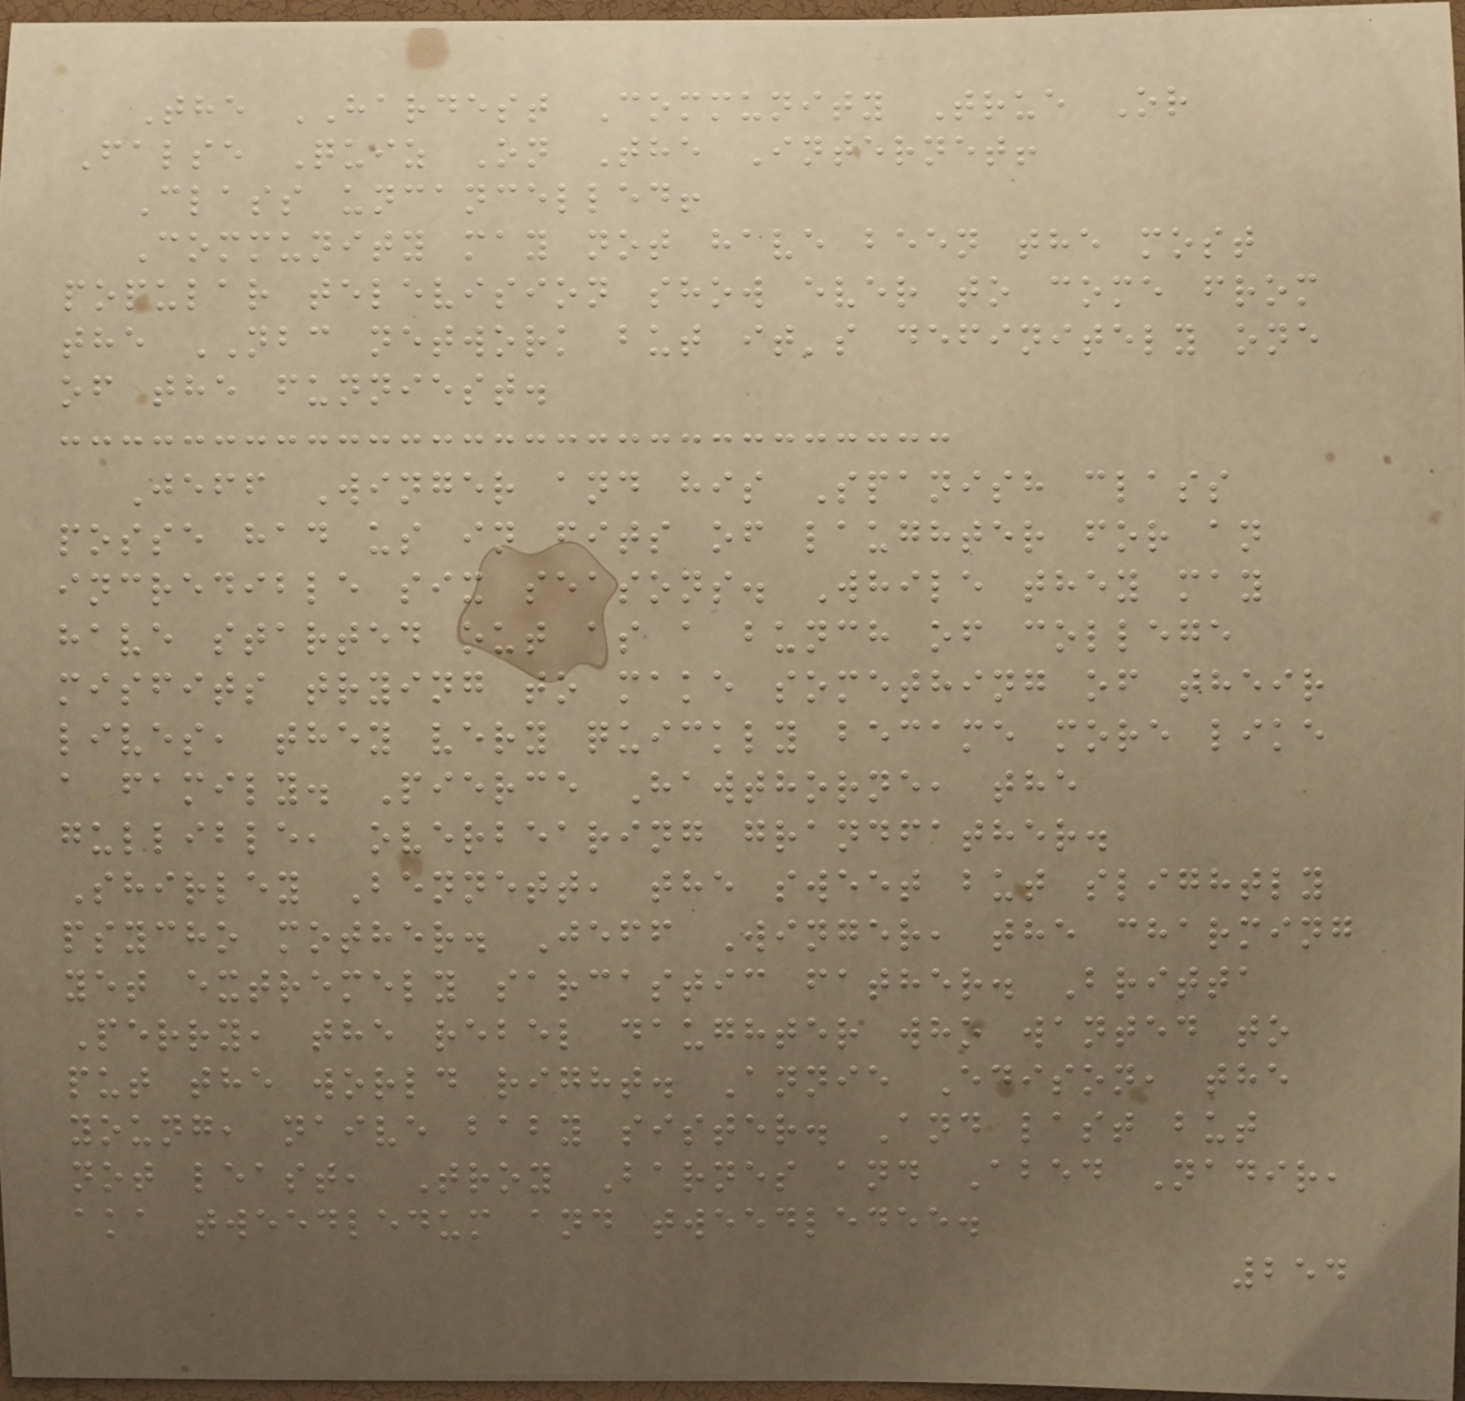The HARDEST Community True Or
False Quiz On The Internet!
Class uncancelled!
Community may not have been the most
popular television show ever to come from
the NBC network but it's definitely one
of the funniest.
Jeff Winger and his Spanish class
posse had us in fits of laughter for an
incredible six seasons. While they may
have started out as a bunch of college
misfits trying to make something of their
lives, they very quickly became more like
a family. Pierce Hawthorne, the
gullible, overbearing grandfather.
Shirley Bennett, the sweet but slightly
psycho mother. Jeff Winger, the charming
yet extremely sarcastic father. Britta
Perry, the rebel daughter who wanted to
put the world right. Annie Edison, the
young, naive baby sister. And last but
not least, Troy Barnes and Abed Nadir,
aka tweedledum and tweedledee.
254
